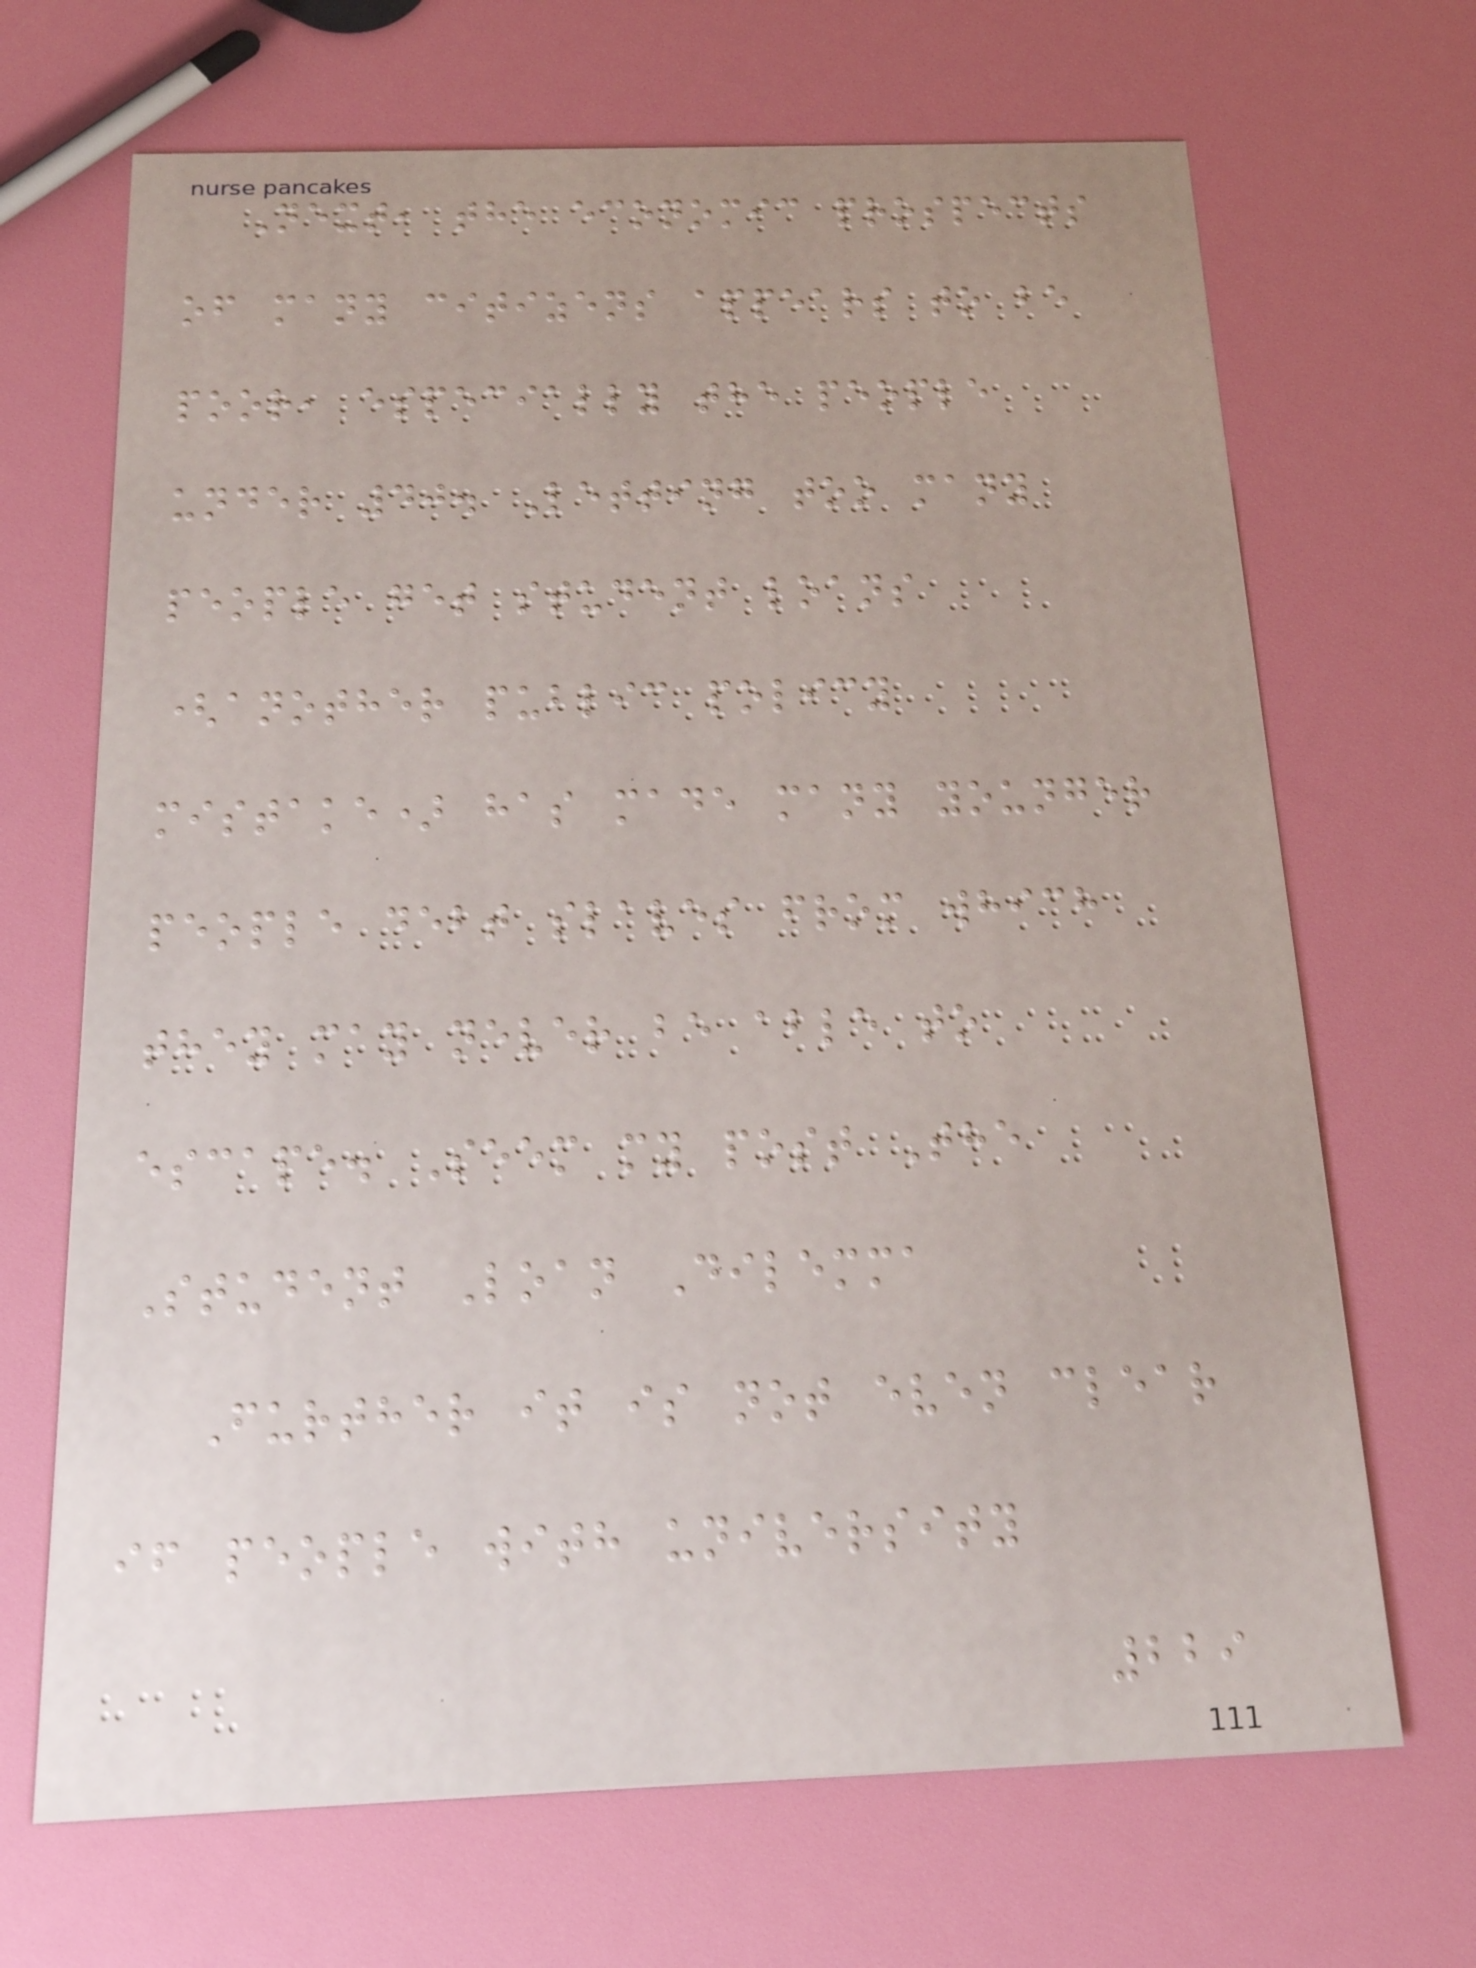Next, the economic prospects
of many citizens appears to be
poor, especially the people
under 40. Letting too many
people get student loans
(another public policy
mistake) has made many younger
people debt slaves from which
they may never be able to
escape. Seem my post The
Student Loan Dilemma
Further it is not even clear
if people with university
229
